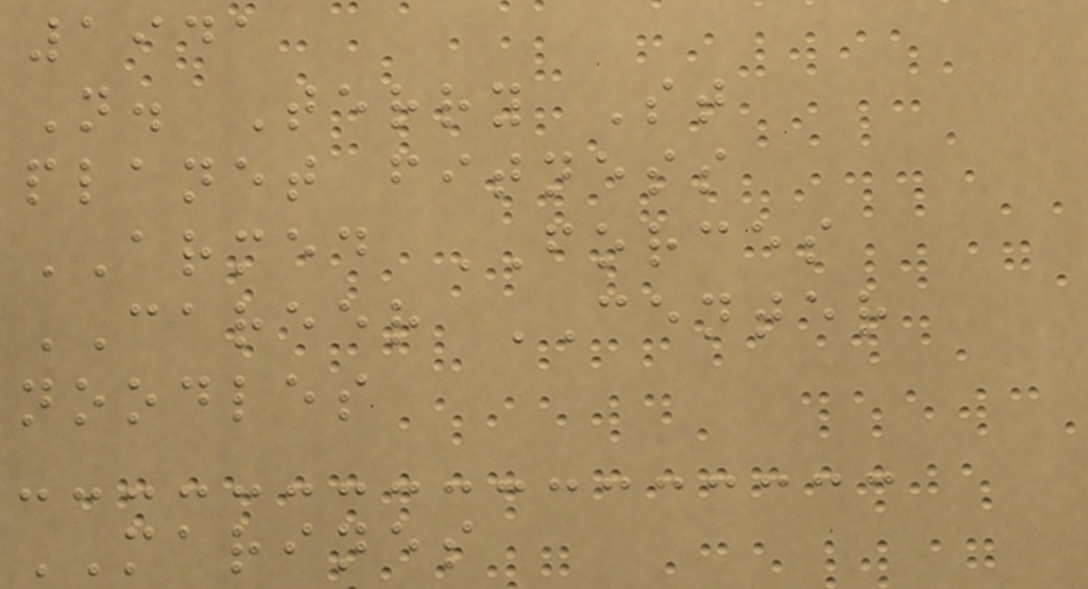1941
N. Terry St
planet fitness
ARMED FORCES
CAREER CENTER
noodles
MARINES
